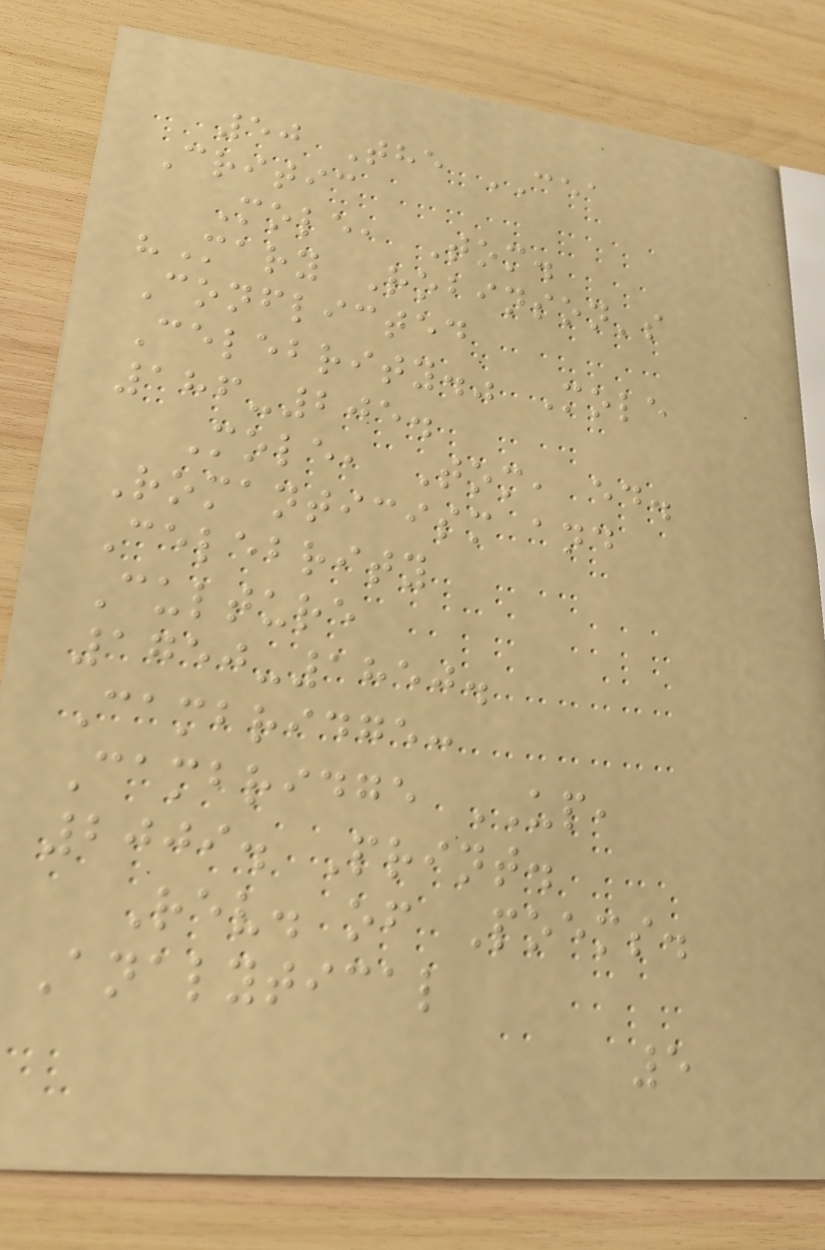50 The CEA
Critic
Mole, Tom.
"Mary Robinson's
Conflicted
Celebrity." Mole
186-205.
Mole, Tom, ed.
Romanticism and
Celebrity
Culture
1750-1850.
Cambridge:
Cambridge UP,
2009. Print.
Rev. of Poems.
Analytical
5
